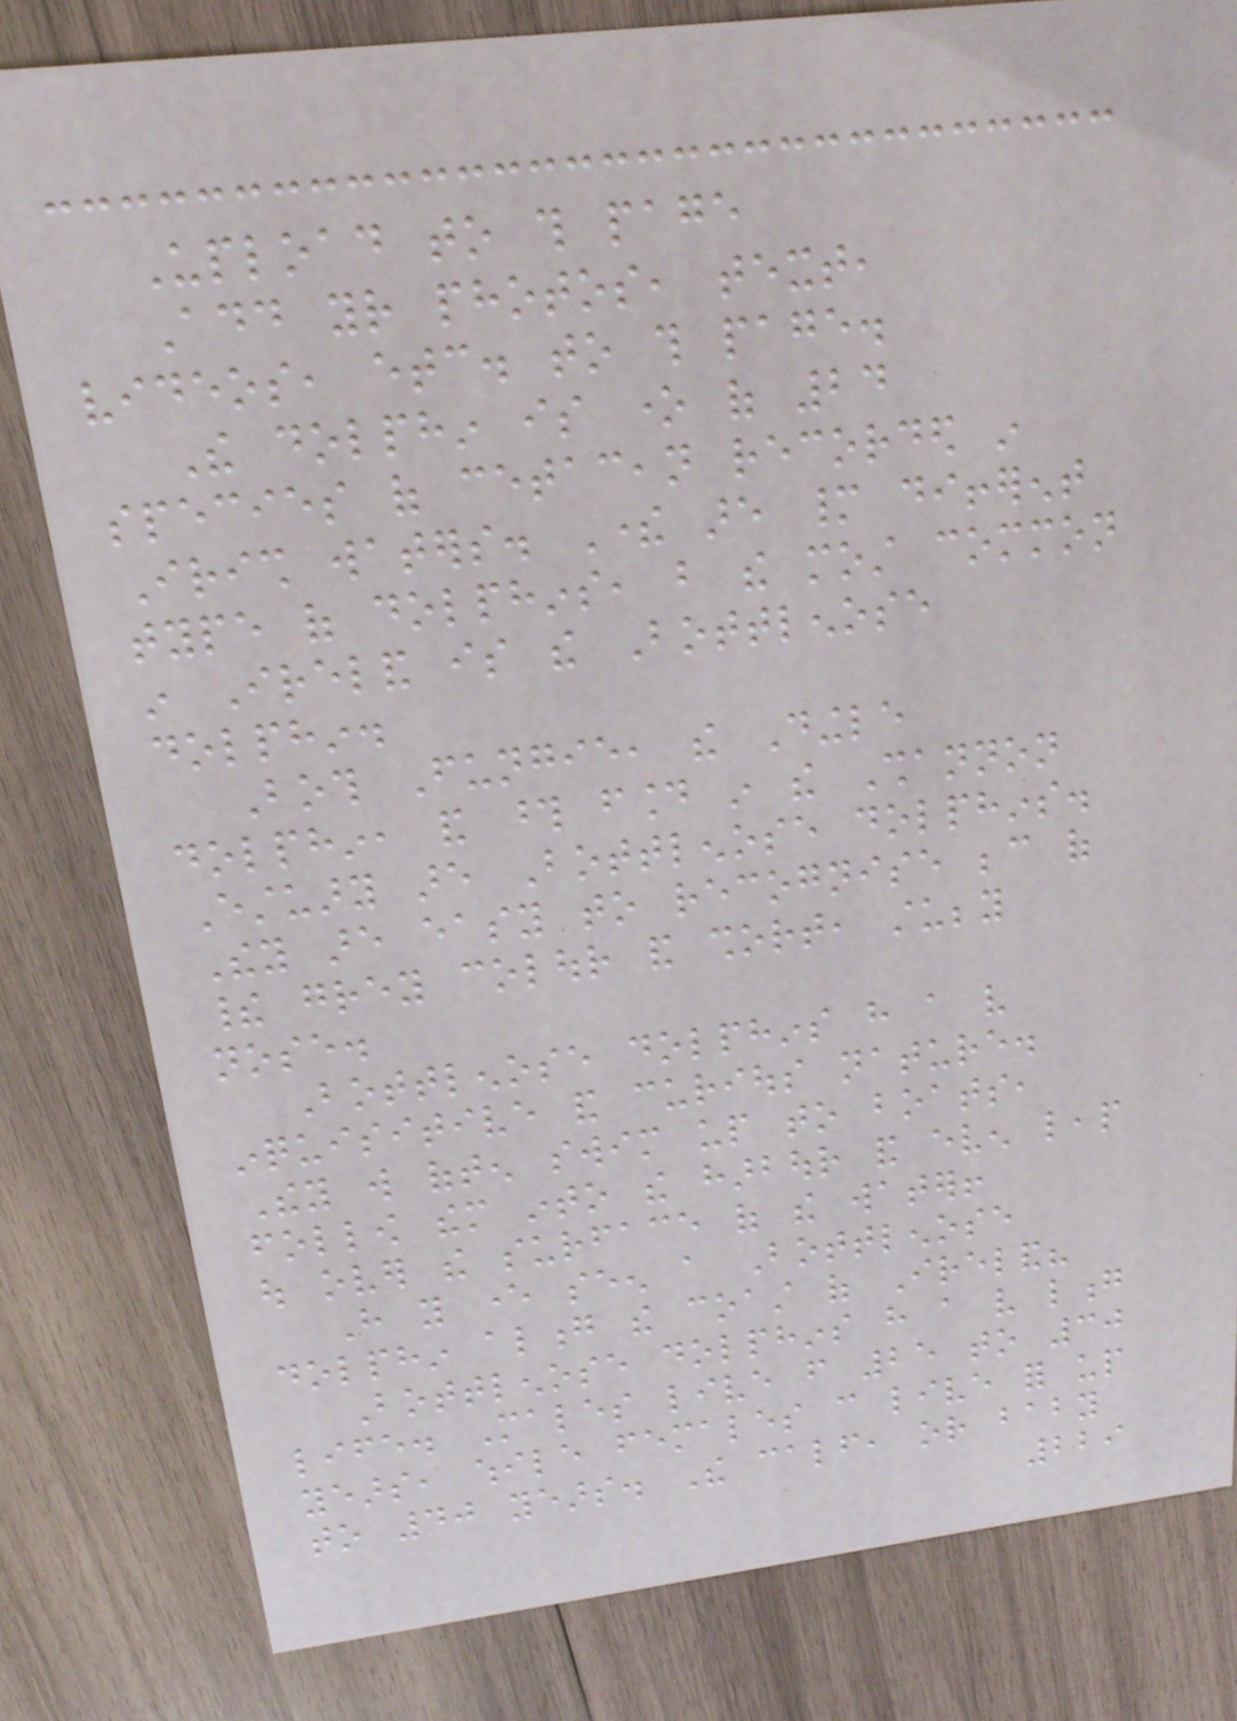Upload to this page
Add your photos, text,
videos, etc. to this page.
The dolphin is one of 24
species of cetacean recorded in
Irish waters. There are many different
type of dolphins, but the most common
in Ireland is the Bottlenose
dolphin.
Both Fungie, the Dingle
dolphin, and those found in the Shannon
Estuary are Bottlenose dolphins.
They are easy to recognise because of
their grey colour and short, stubby
nose.
Bottlenose dolphins have a very
inquisitive and curious nature.
They will often swim up to boats,
follow them into the harbour and even leap
out over the surface of the water!
Have you ever seen a Bottlenose
dolphin along the coast of Ireland?
Bottlenose dolphins have a very long
life. Males live from 25 to 30
years, while females can live for up
to 40 years. The calf, or baby
229
